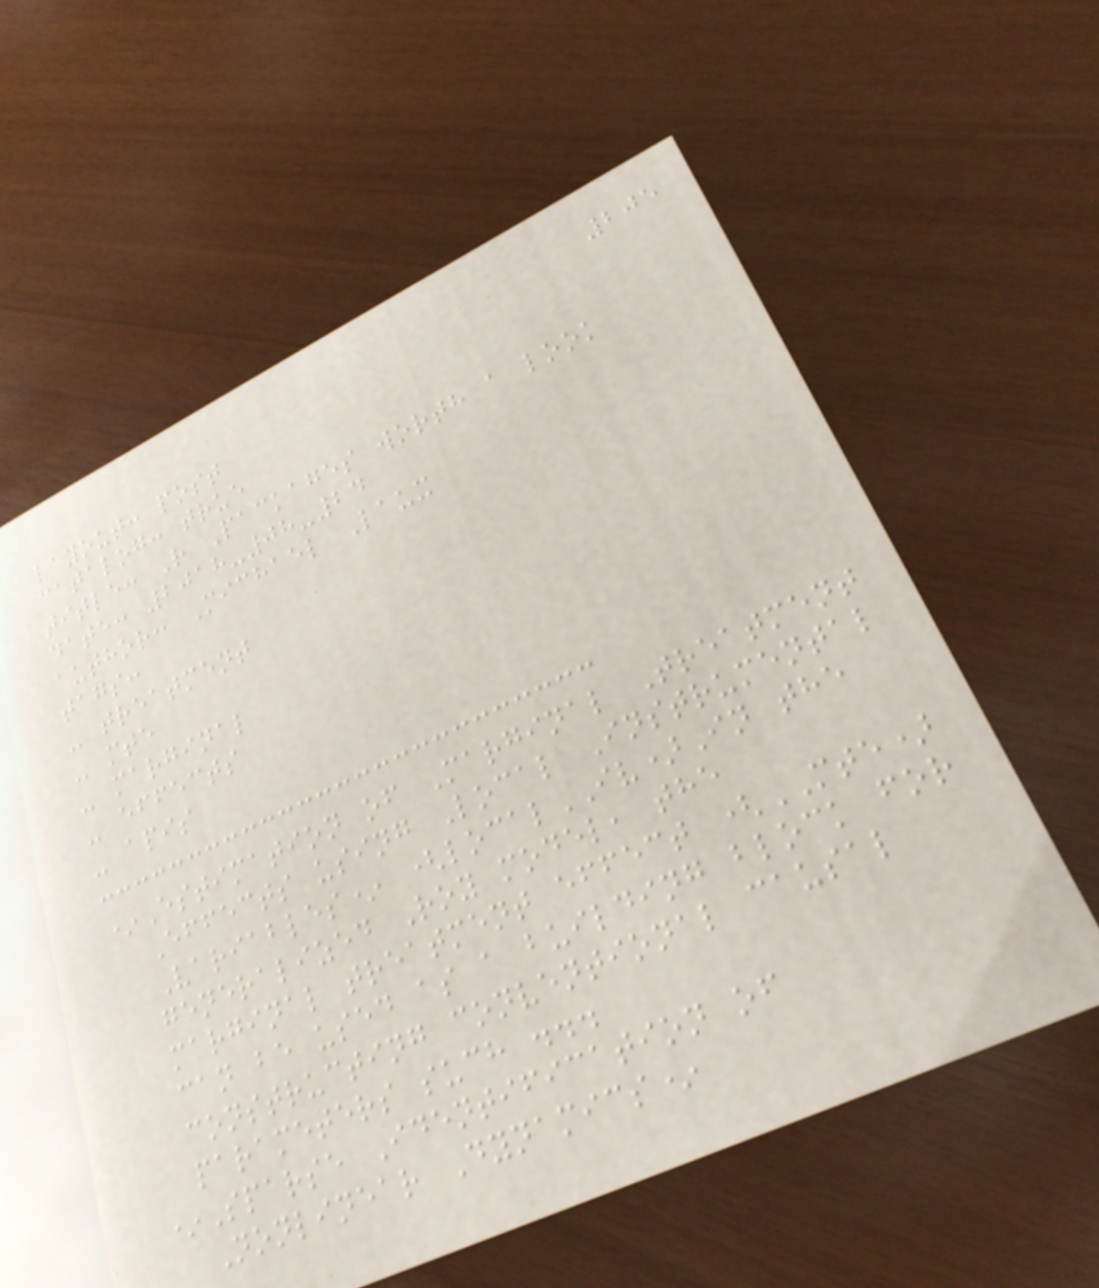205
layout: post
catalog: true
title: R Packages worth a look
date: 2018-08-24
author: Michael Laux
tags:
- treatment
- mte
- marginal
- effects
- apis
*Estimation of Marginal Treatment
Effects using Local Instrumental
Variables* (localIV)In the
generalized Roy model, the
marginal treatment effect (MTE)
can be used as a building block for
constructing conventional causal
parameters such ...
*Sparse Identification of
Nonlinear Dynamics*
